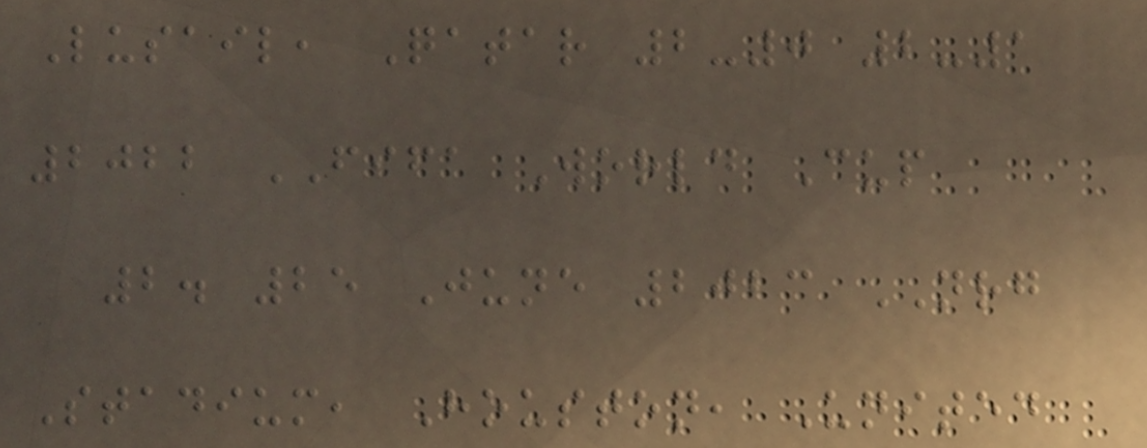Lusail, Qatar 2-0 2-1
2022 FIFA World Cup
2. 25 June 2023 NRG
Stadium, Houston, United
